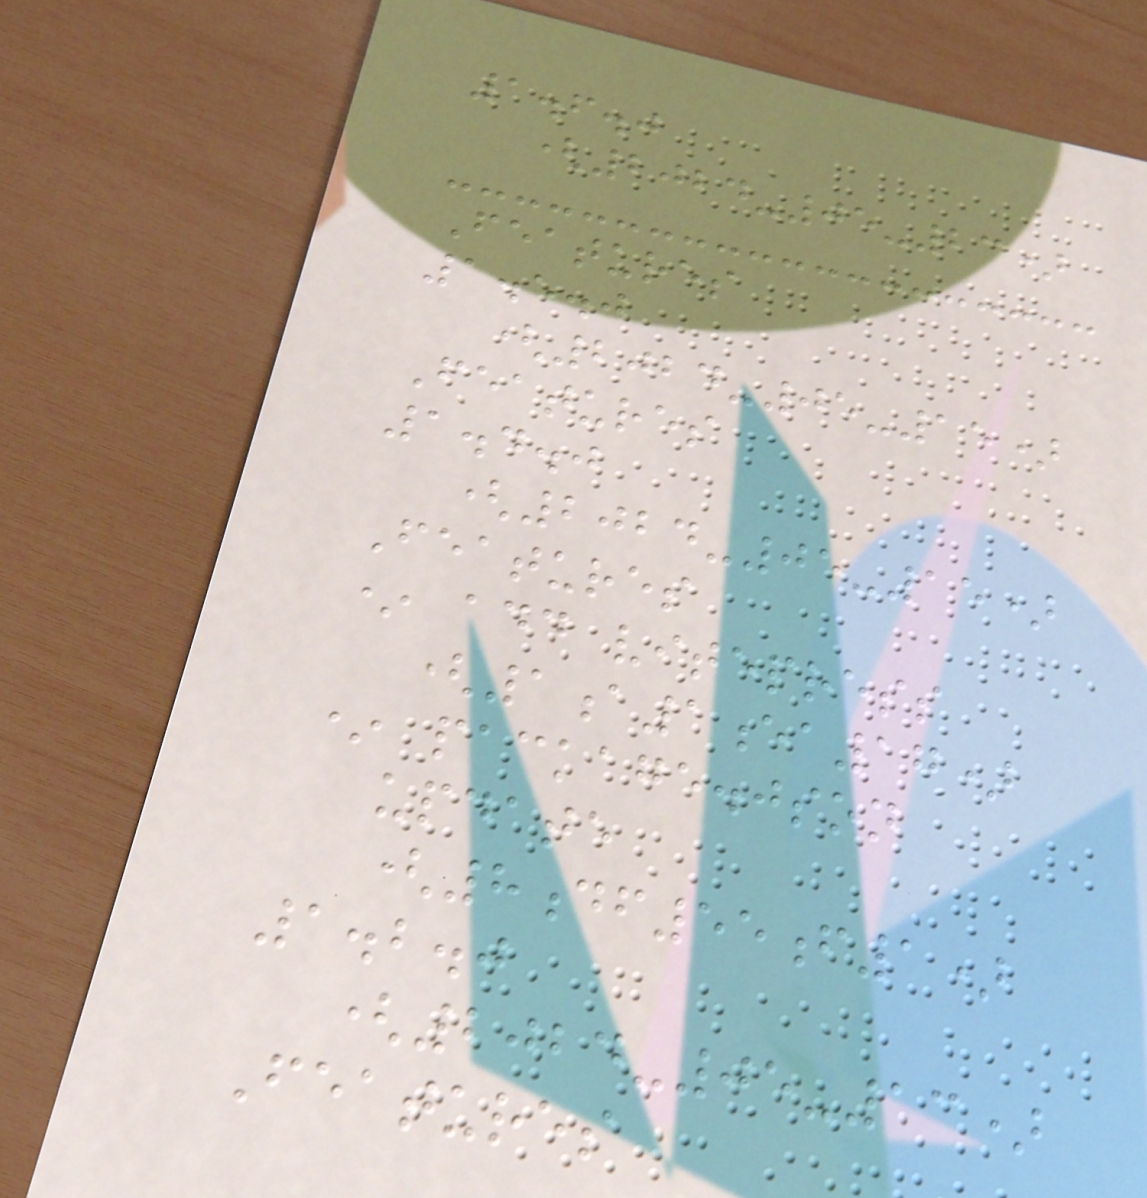1.6.0
(2024-05-23)
Features
1.5.0
(2024-05-15)
Features
1.4.0
(2024-05-15)
Features
* add vitepress
(1a1ea17)
* package.json
update
(8df55f1)
1.2.0
(2024-05-13)
Features
